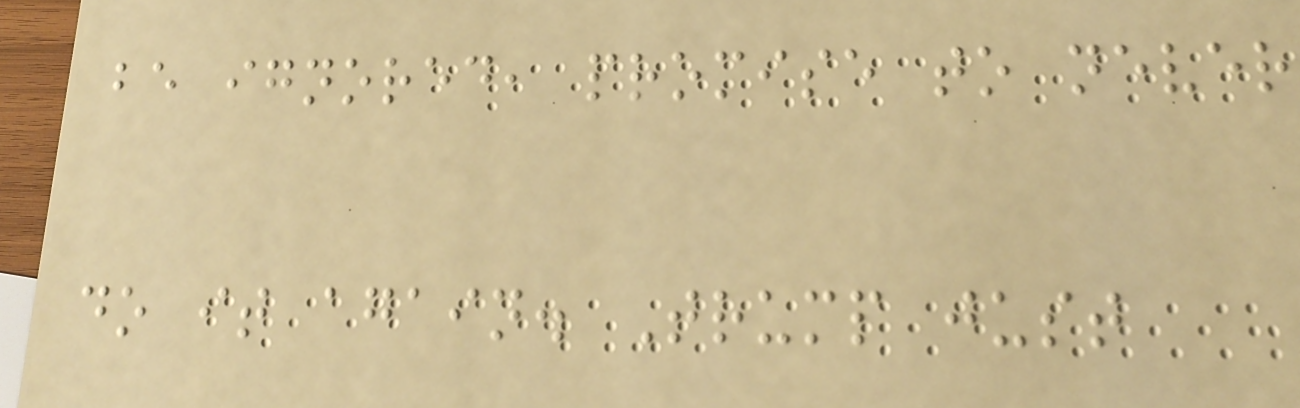be ignored, promise to never
do it again. Trump just
